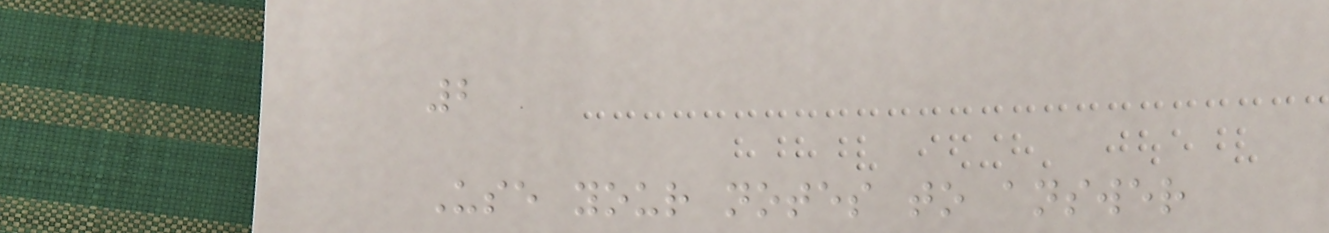2
Use your notes to answer
